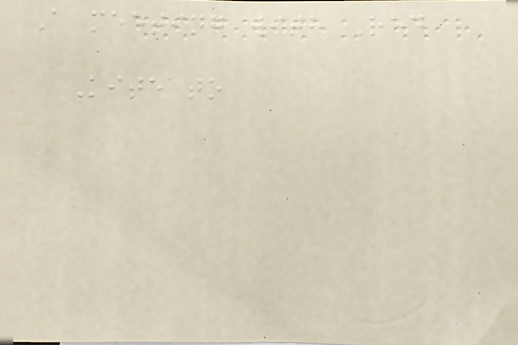A meeting with Red
Kite to
